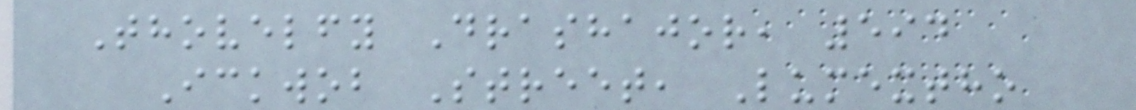Thovelfy Drashajor, 594
Ickwob Street, Lumextho
